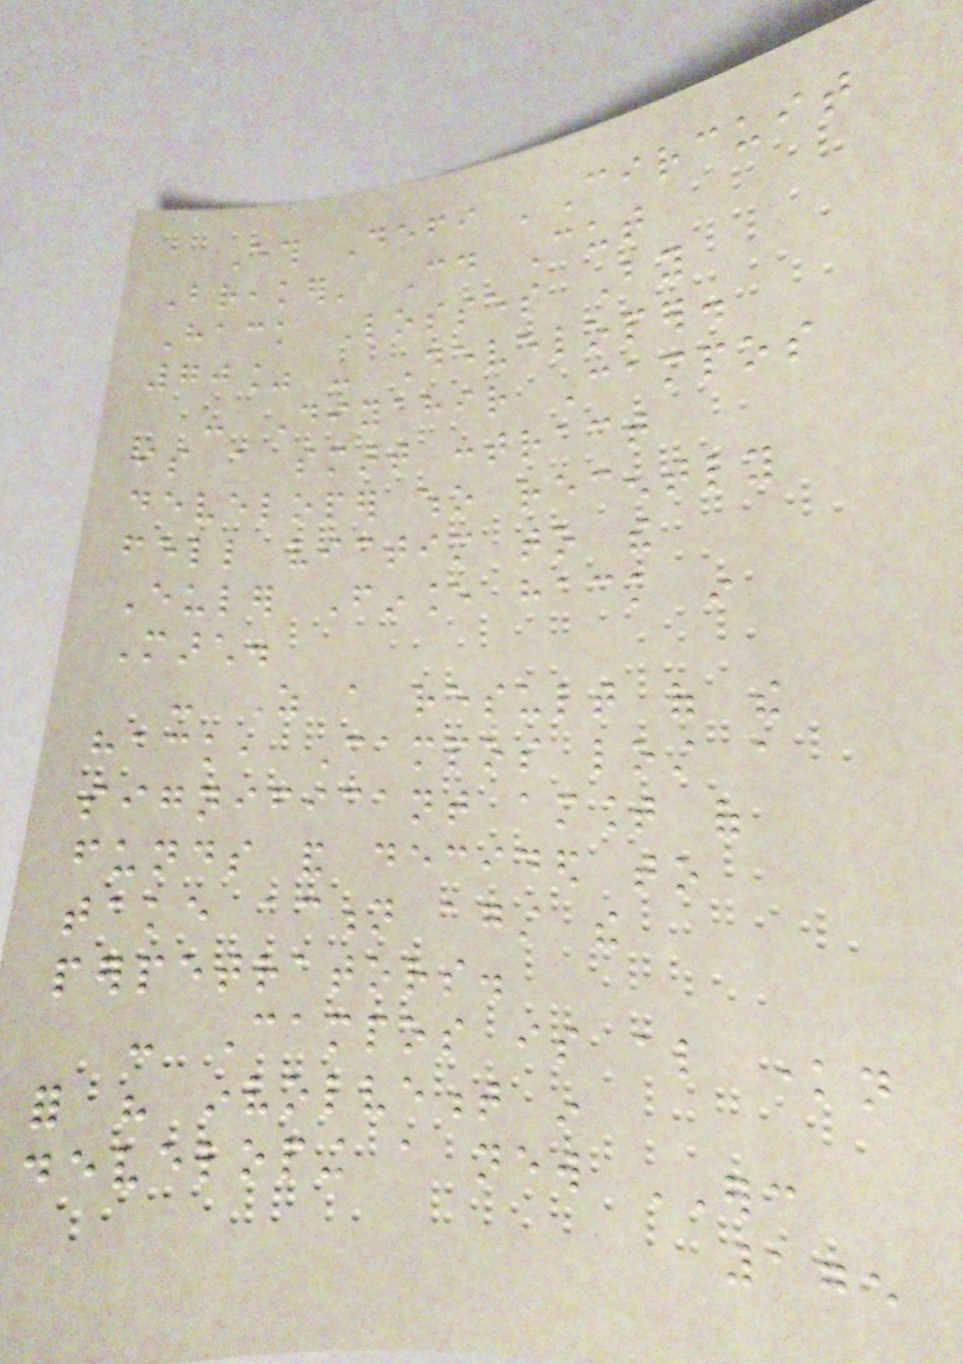Eth Defi 'Circuit
Breaker' Could Cut
Hack Losses By
70% - Developer.
- Diyahir Campos
is a smart contract
developer who recently
fell victim to the
Euler Finance hack in
March.
- As a result of the
hack, Campos lost a
significant amount of
funds and decided to
take action against the
perpetrators.
- Campos is also known
for his involvement in
developing a new ERC
175
